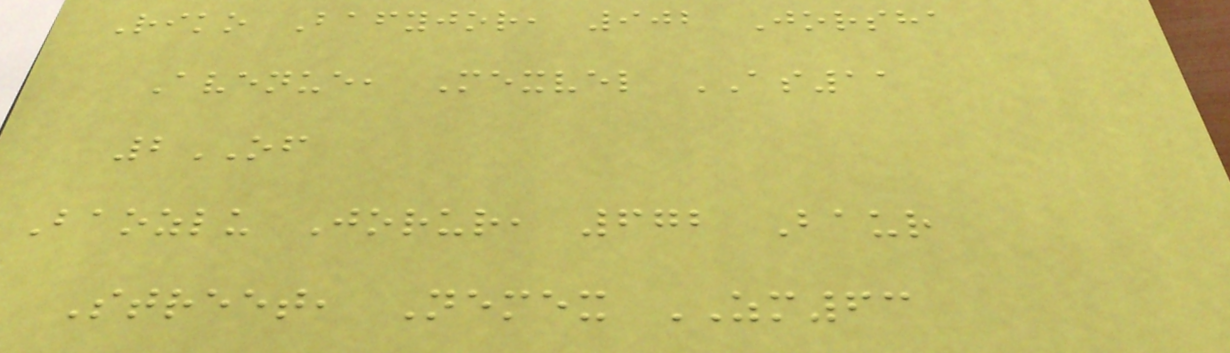Riko Bafyjor, 902 Jorsha
Avenue, Mexvel AS11
2OF
Baozlu Jorur, 672 Baur
Street, Nemex ZM63
